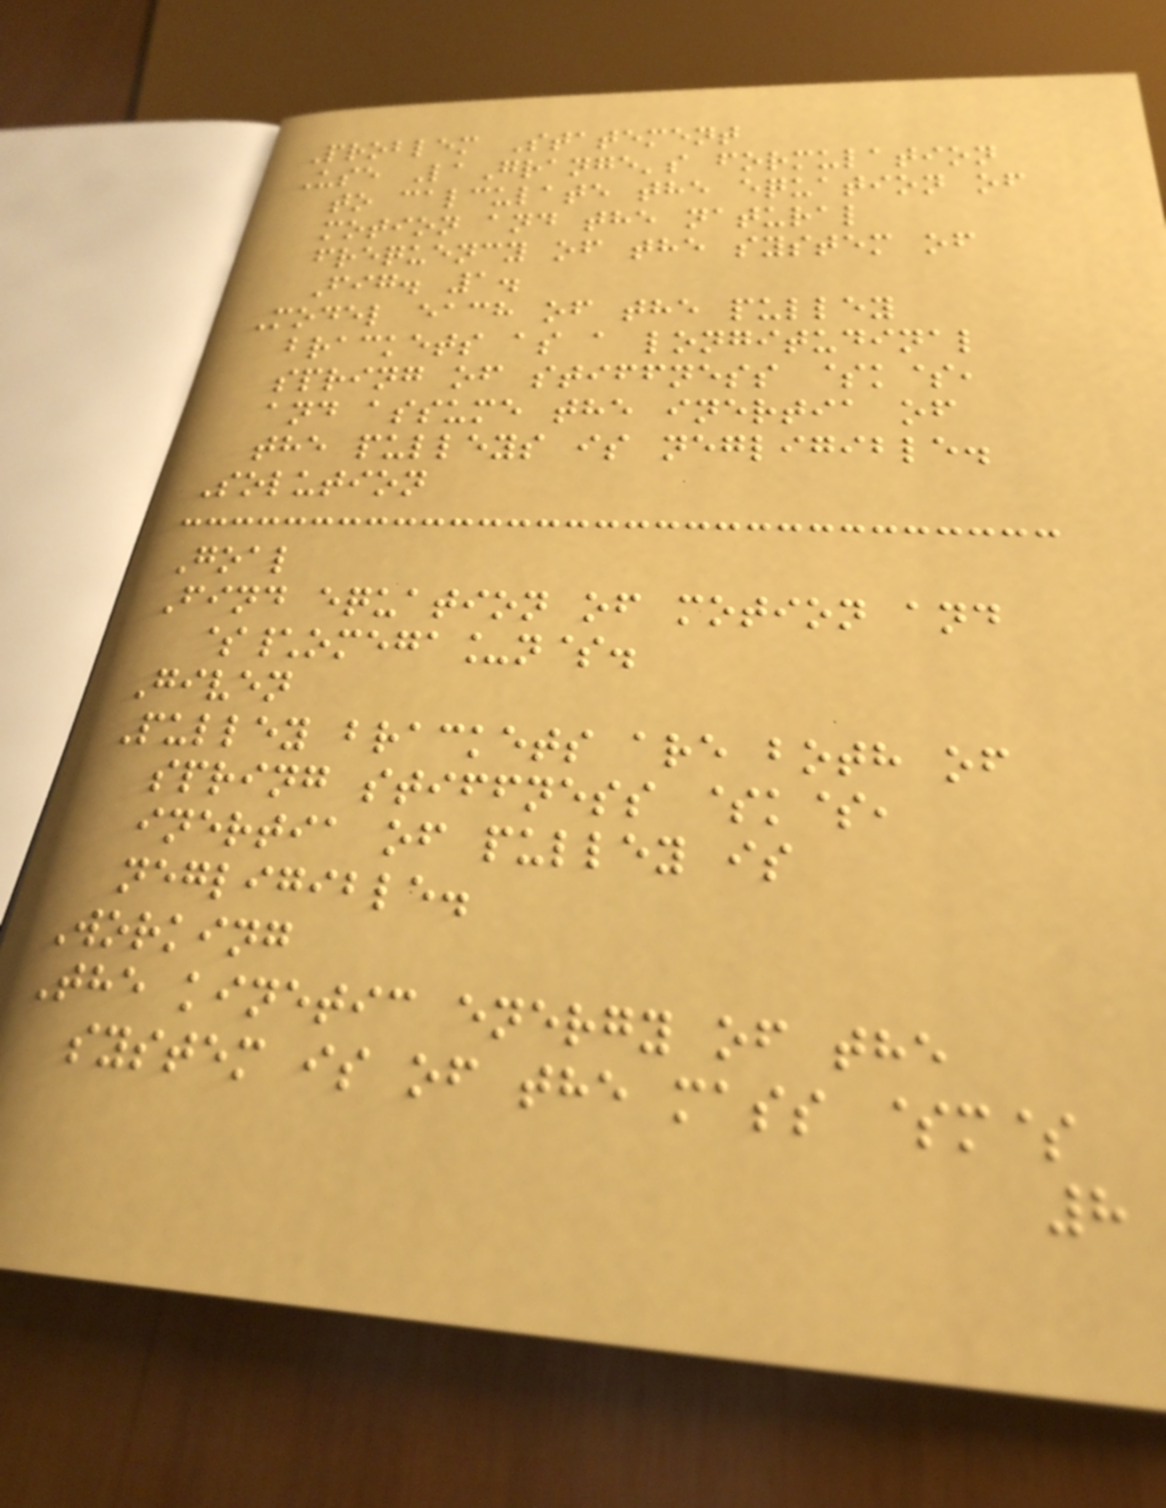Problem Statement
Use LaGrange's formulation
to calculate the equation of
motion and the natural
frequency of the system of
Fig. 1.
Model each of the pulley
brackets as a longitudinal
spring of stiffness $k$,
and assume the inertia of
the pulleys is negligible.
Solution
Goal
Find equation of motion and
$\omega_n$.
Given
Pulley brackets are both of
spring stiffness $k$,
inertia of pulley is
negligible.
Working
The kinetic energy of the
system is of the mass $m$
8
